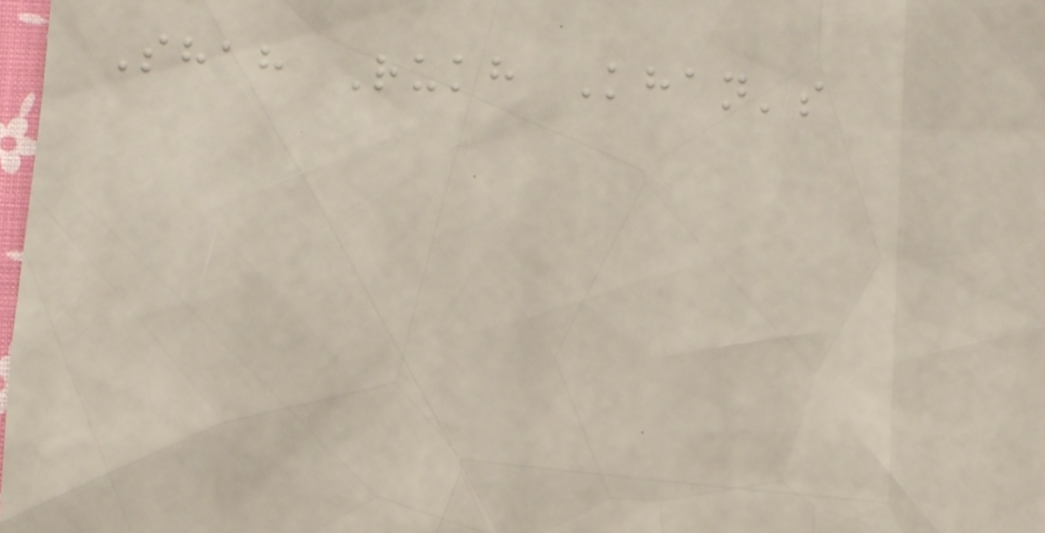Shah Rukh Khan's
